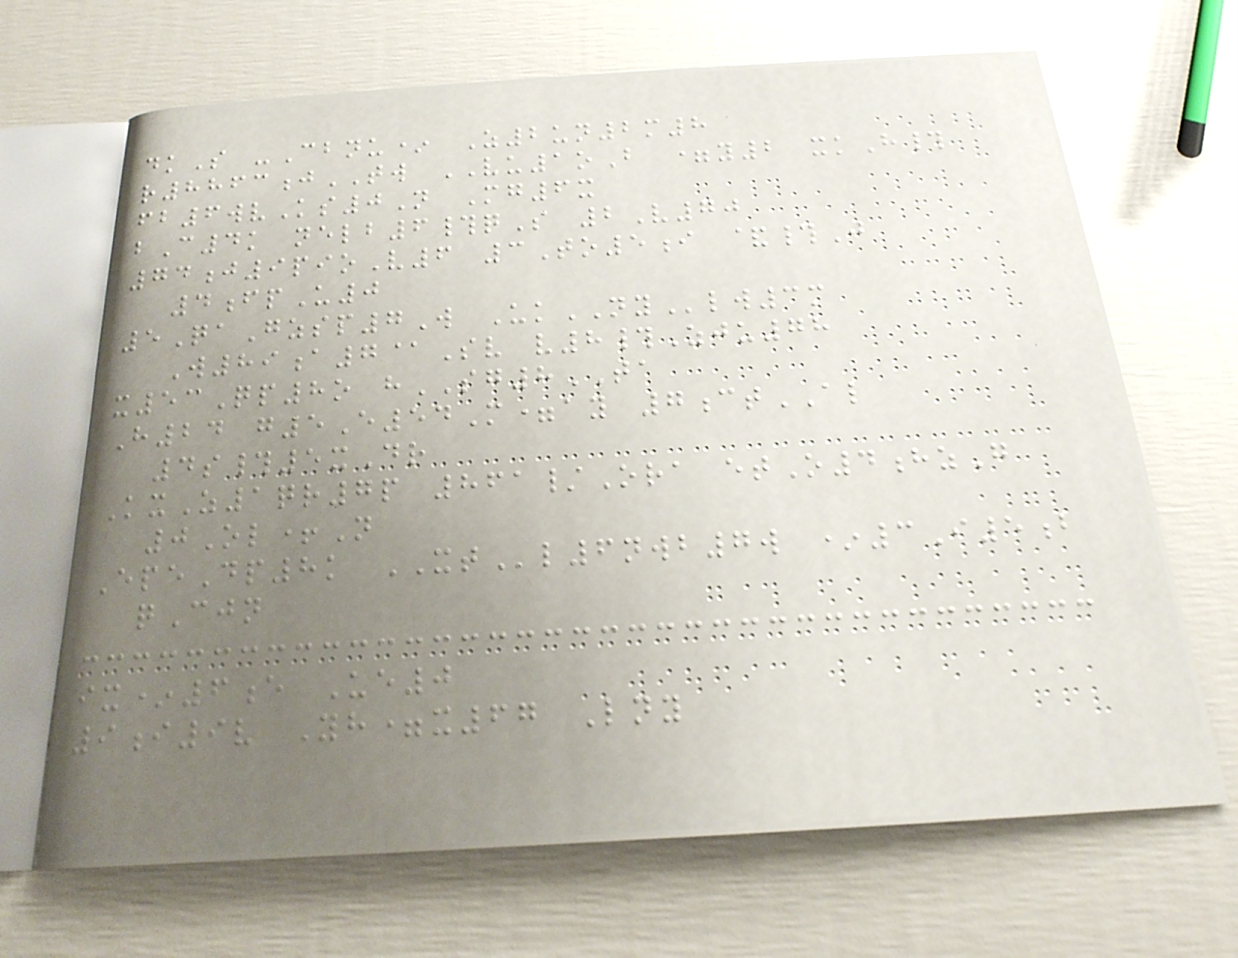dkS -Cbnu* Z2un2m8
r8863jTW VU1oB =y2 xkH#
fb6wvKs0N Mg6x
bC4k nelb6#qS 2V70
74j9pioV6 3To5i &#J
4fpU0
5QaGzsp7W UkNYlw3m
W89a7@Sv v8#Zju78
x53Qp8o hSG8TA
H24 g5E54M=ay 7ctAL
4s#5xDr
KxZ1qr7p 861/Ora etO4hzG
0Ol+N
EpeDp8k XTl6nwb7w *3I5b
qCjn
ix*6e Ue0
9i9v Yh=x67 Lny
